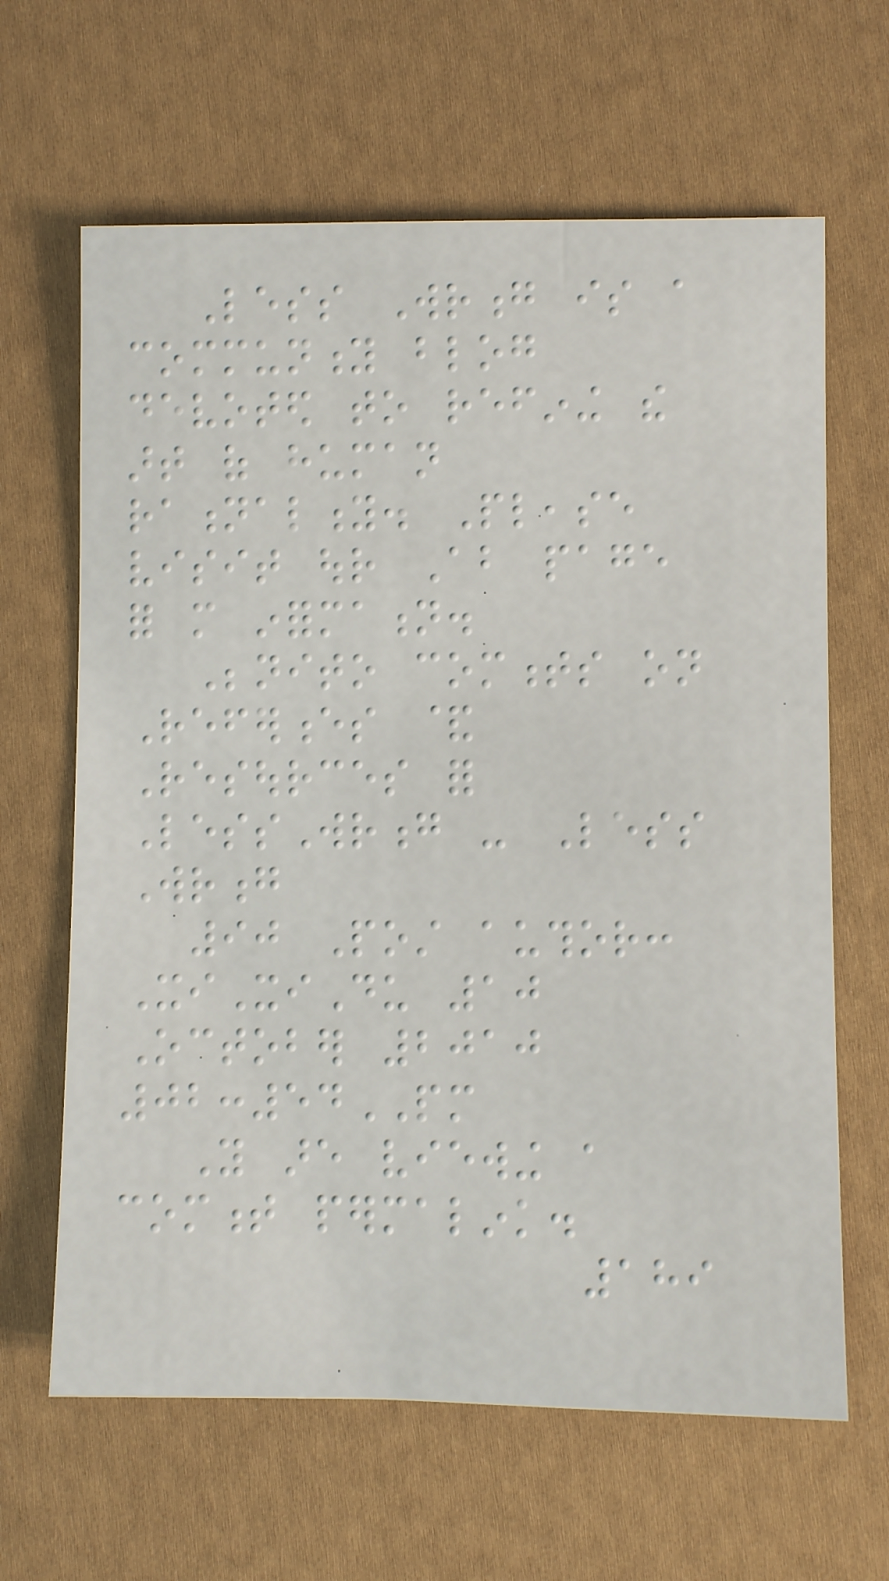Less Wrong is a
community blog
devoted to refining the
art of human
rationality. Please
visit our About page
for more information.
Benito comments on
References &
Resources for
LessWrong - Less
Wrong
90 Post author:
XiXiDu 10
October 2010
02:54PM
You are viewing a
comment permalink.
189
